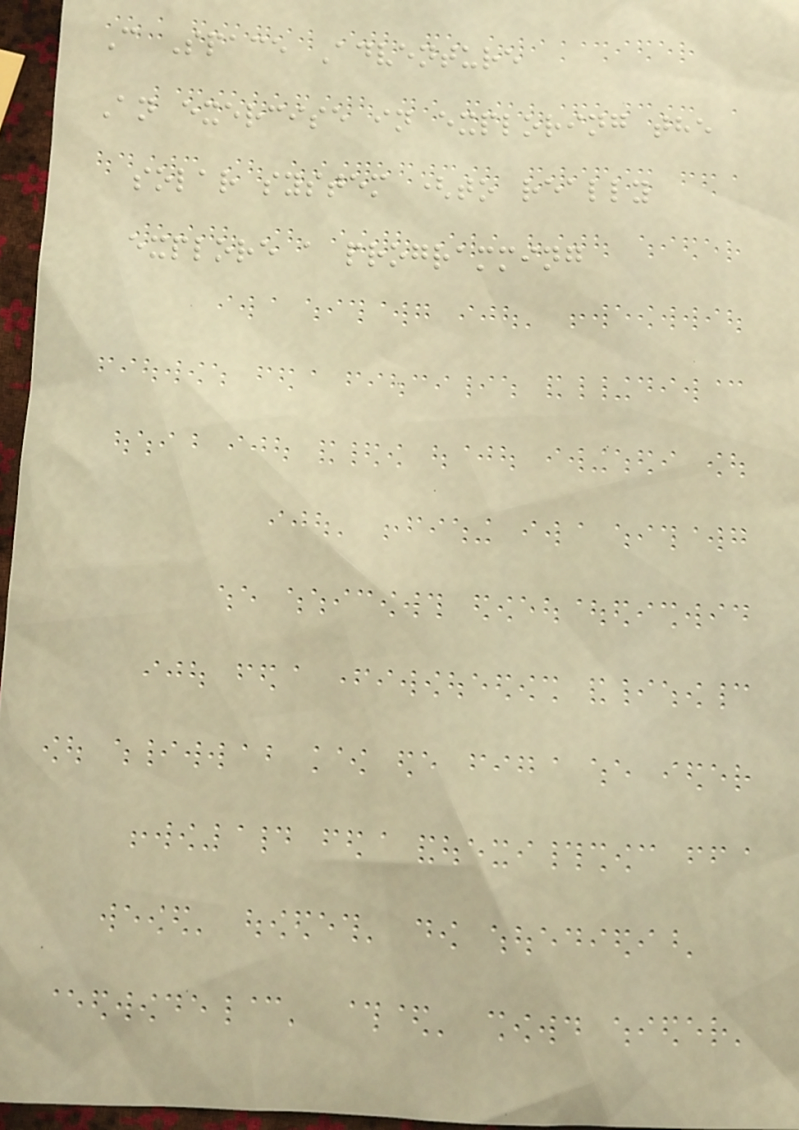C Space Adventure
An exercise in exploring the
solar system (to really
explore a programming
